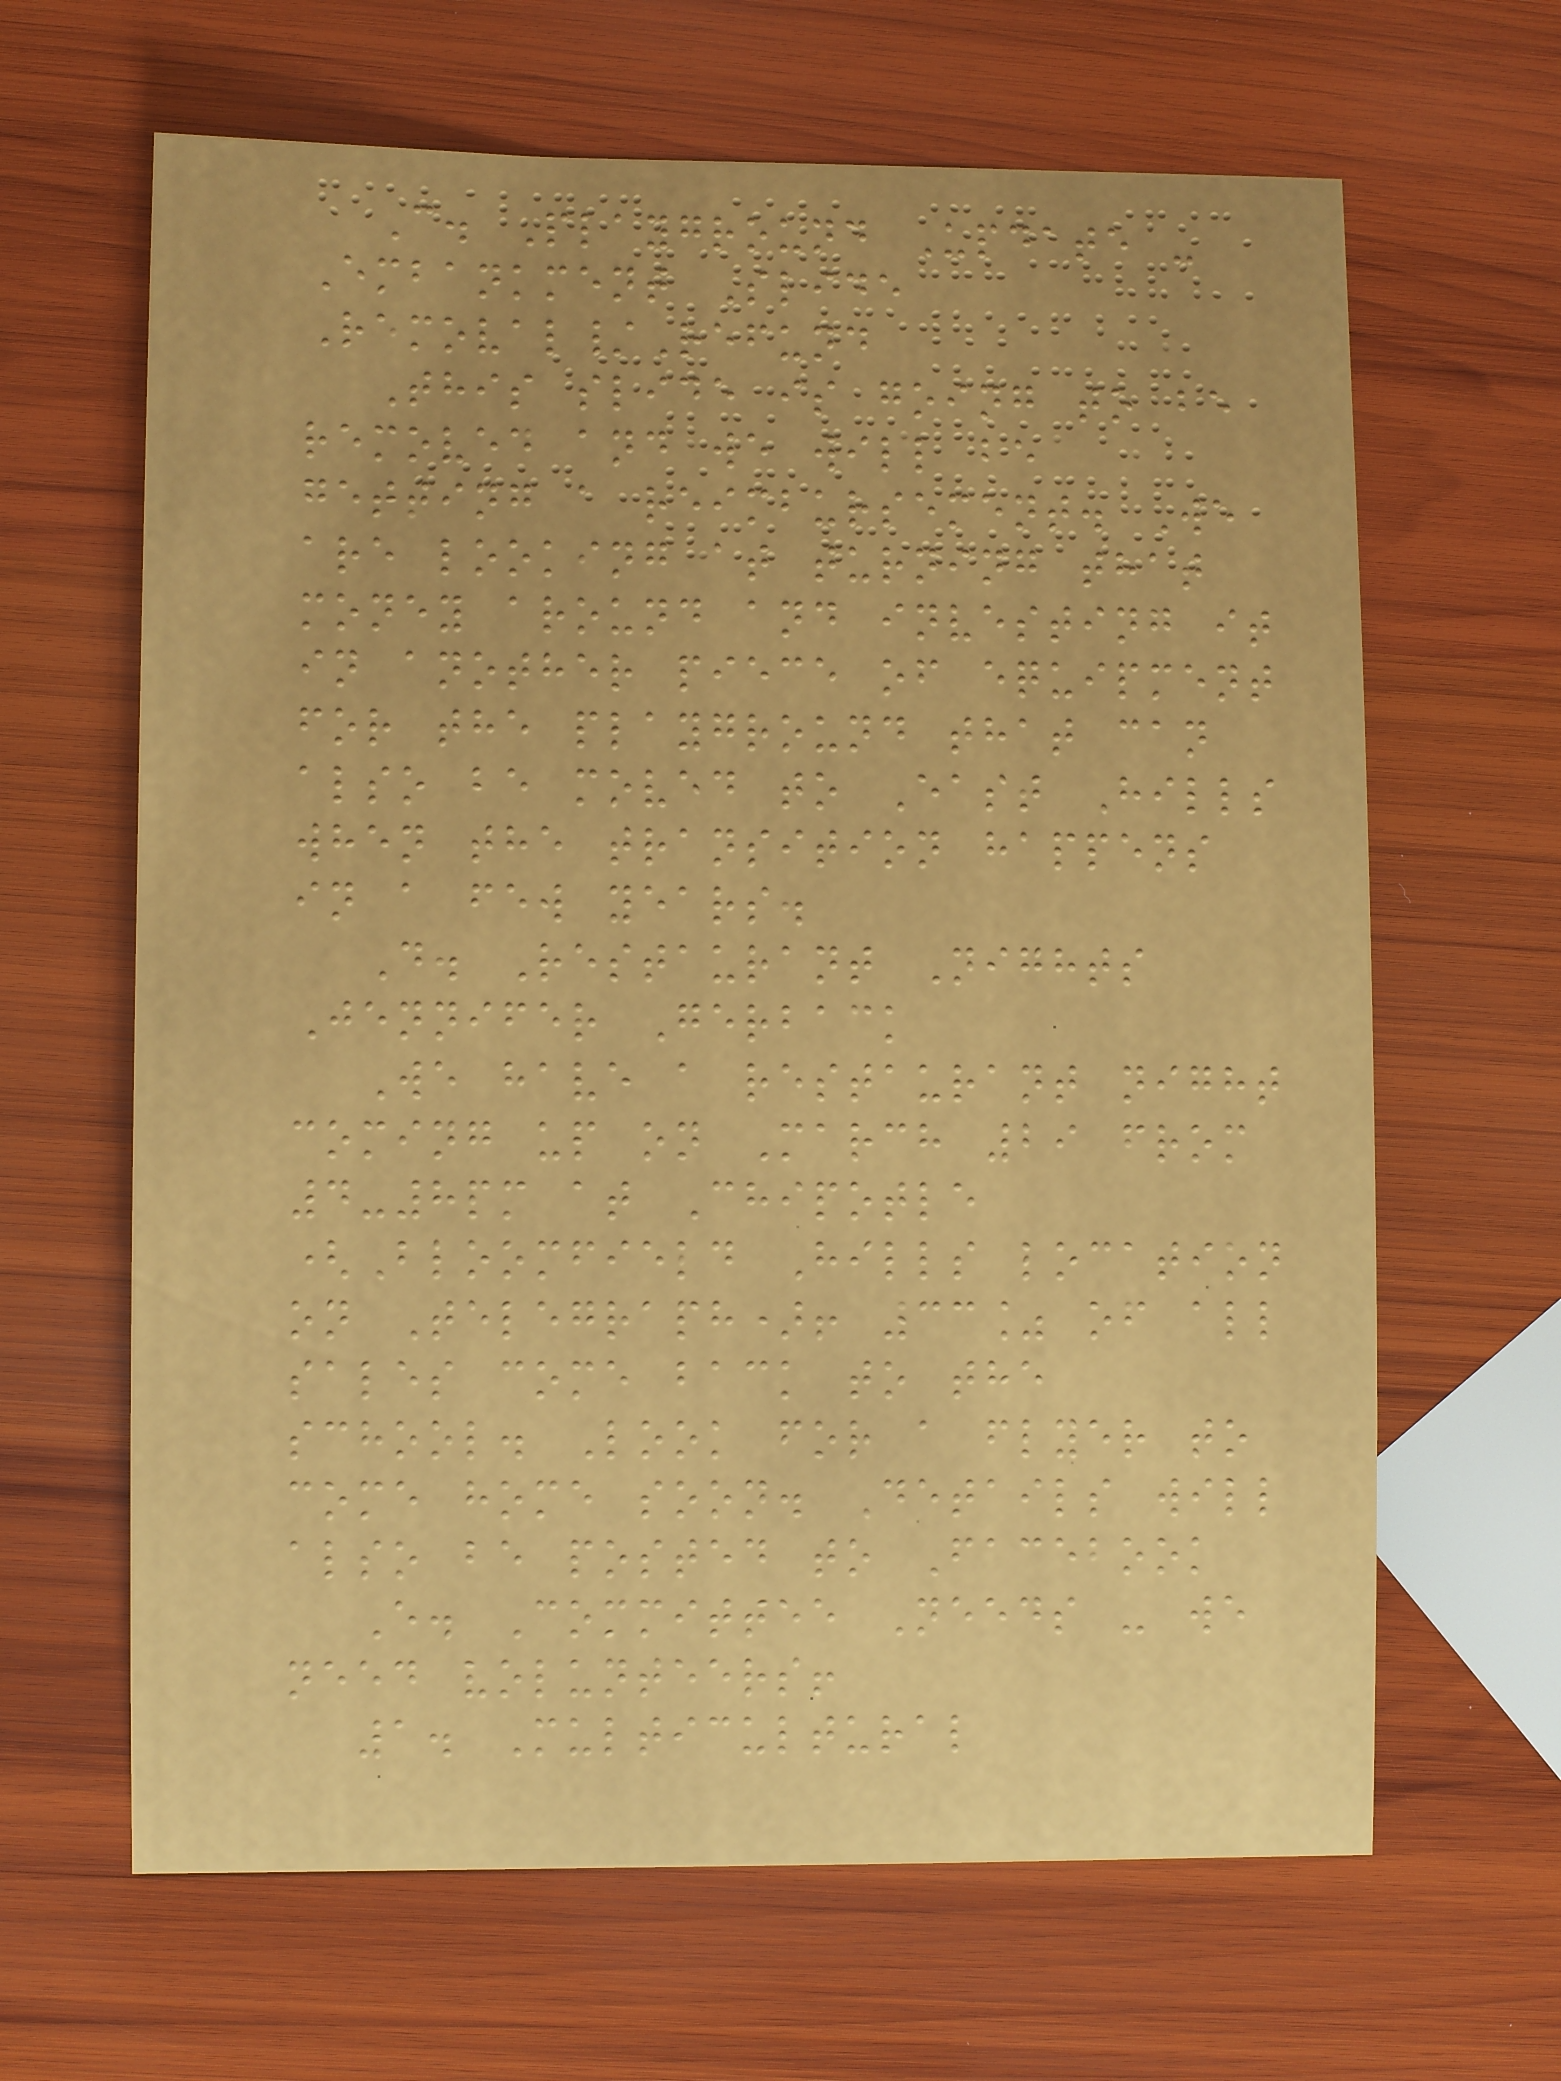C. Playground Update -
Embankment Slide
Removal/Refund
This slide is going to be
removed and we will be
getting a reimbursement. We
are looking at turning that
money around and investing it
in another piece of equipment
for the playground that can
also be moved to East Hills
when the transition happens
in a few years.
D. Restaurant Nights
Jennifer Gerback
We have a restaurant night
coming up on March 29 from
4-8pm at Chipotle
(Bloomfield Hills location
on Telegraph)! 33% of all
sales come back to the
school. Look for a flyer to
come home soon. Details will
also be posted to Facebook
E. Committee Needs - we
need volunteers!
1. Multicultural
